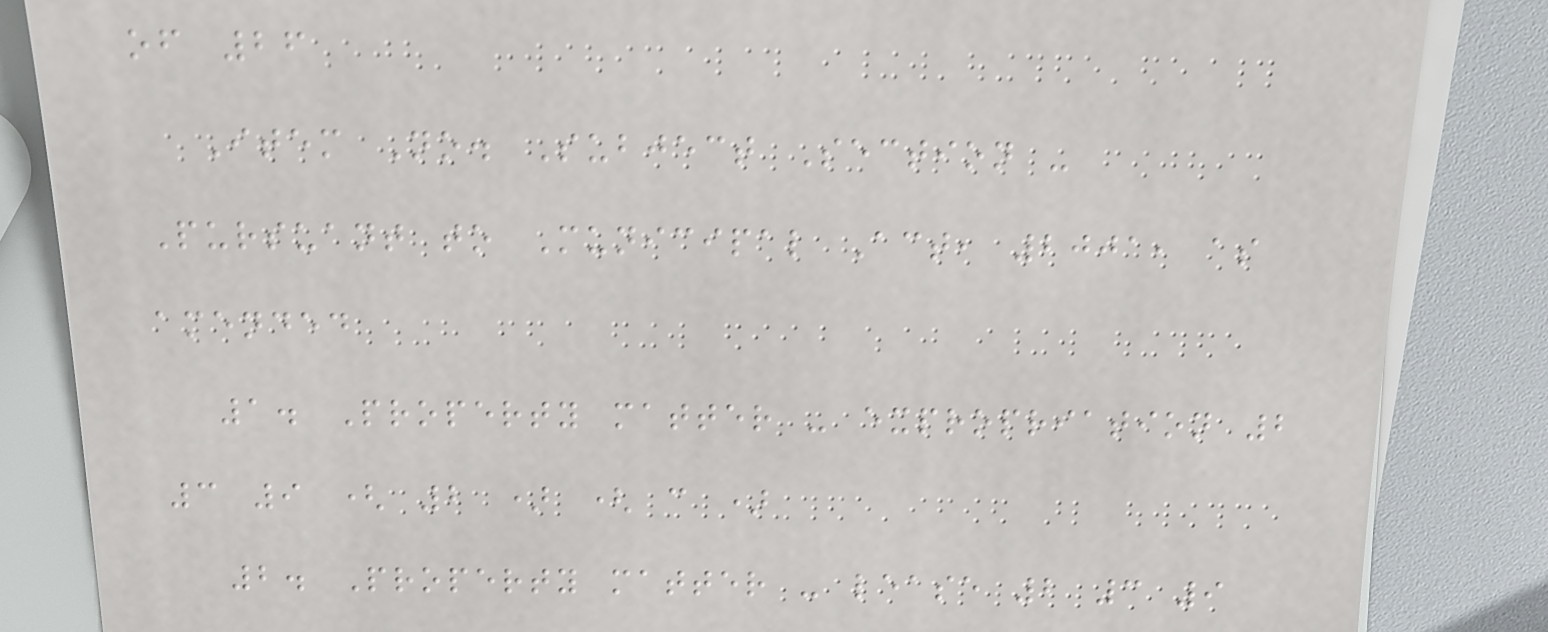of 26
Item No. Subject Section -
Pursuant to Municipal Act, 2001, as
amended
1. Property matter - expropriation 2
3 9 ( 2 ) ( c )
2. Property matter - lease 2 3 9
